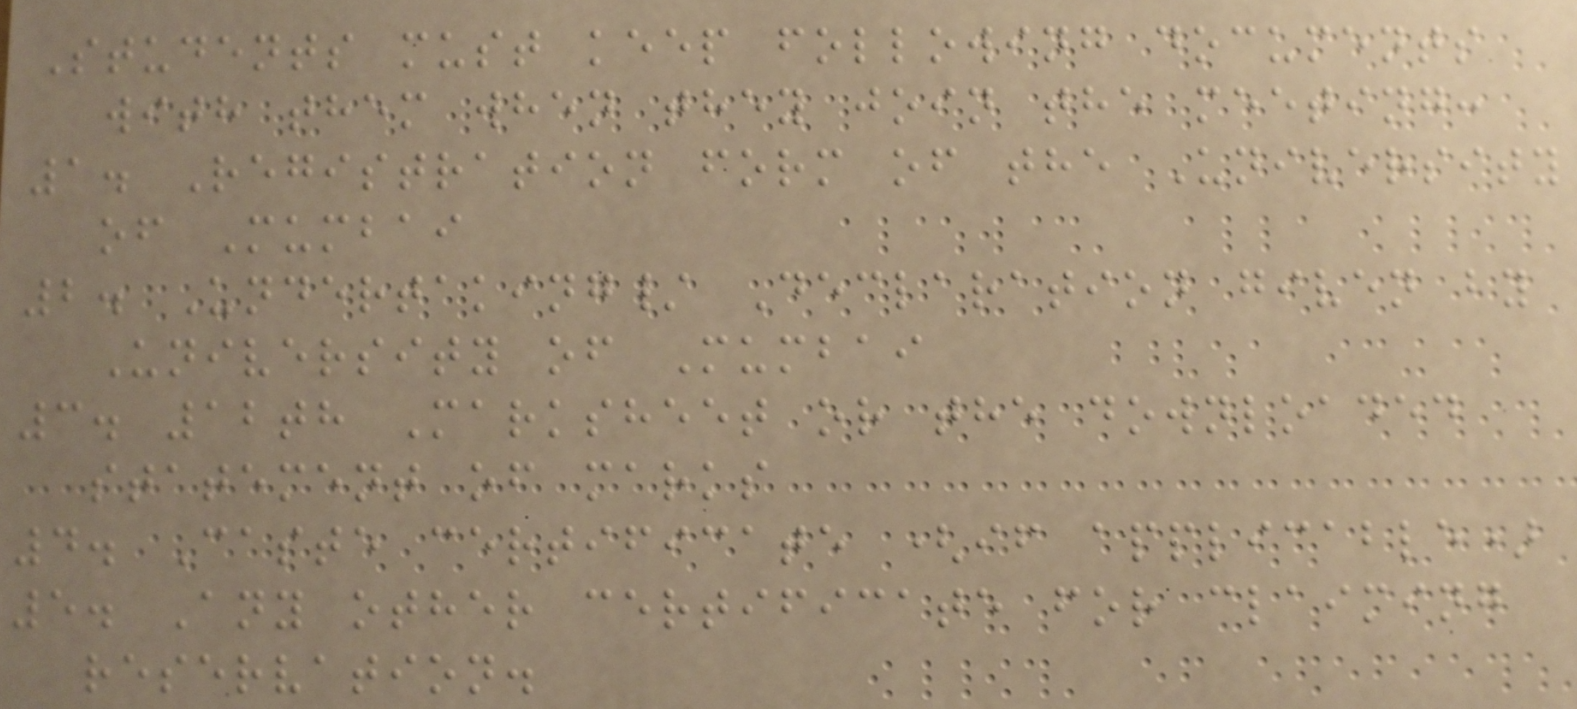Students must keep following documents
with them when they join the meeting:
1. Registration form of the University
of Mumbai
2. Undertaking/ Declaration given by
University of Mumbai
3. 12th Marksheet or the downloaded
statement of marks
4. Caste certificate (if applicable)
5. Any other certificate for claiming
reservation.
